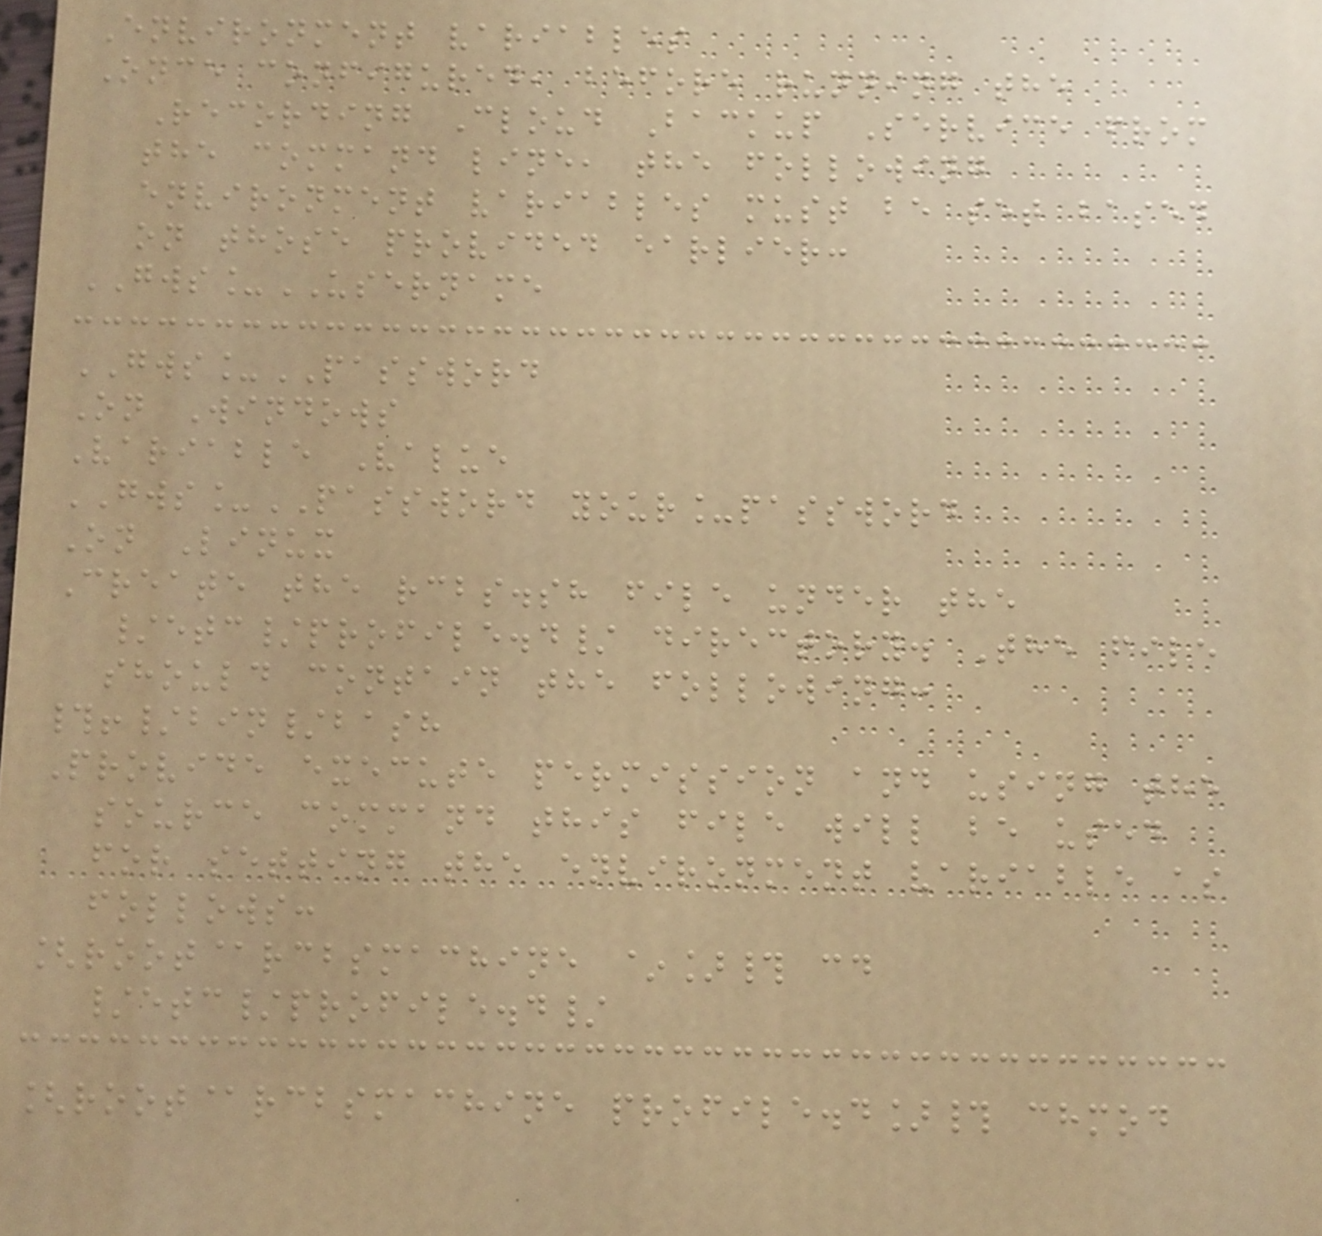Environment variables
Once configured, before running the
Recording Cloud Backup Service from
the command line, the following
environment variables must be set based
on those provided earlier:
GWS_USERNAME
GWS_PASSWORD
On Windows
Variable Value
GWS_PASSWORD your_password
On Linux
Create the rcbs.sh file under the
/etc/profile.d/ directory. The file
should contain the following:
#!/bin/bash
Provide execute permission and using the
source command this file will be used
for setting the environment variable as
follows:
[root@rcbsmachine ~]# cd
/etc/profile.d/
[root@rcbsmachine profile.d]# chmod
